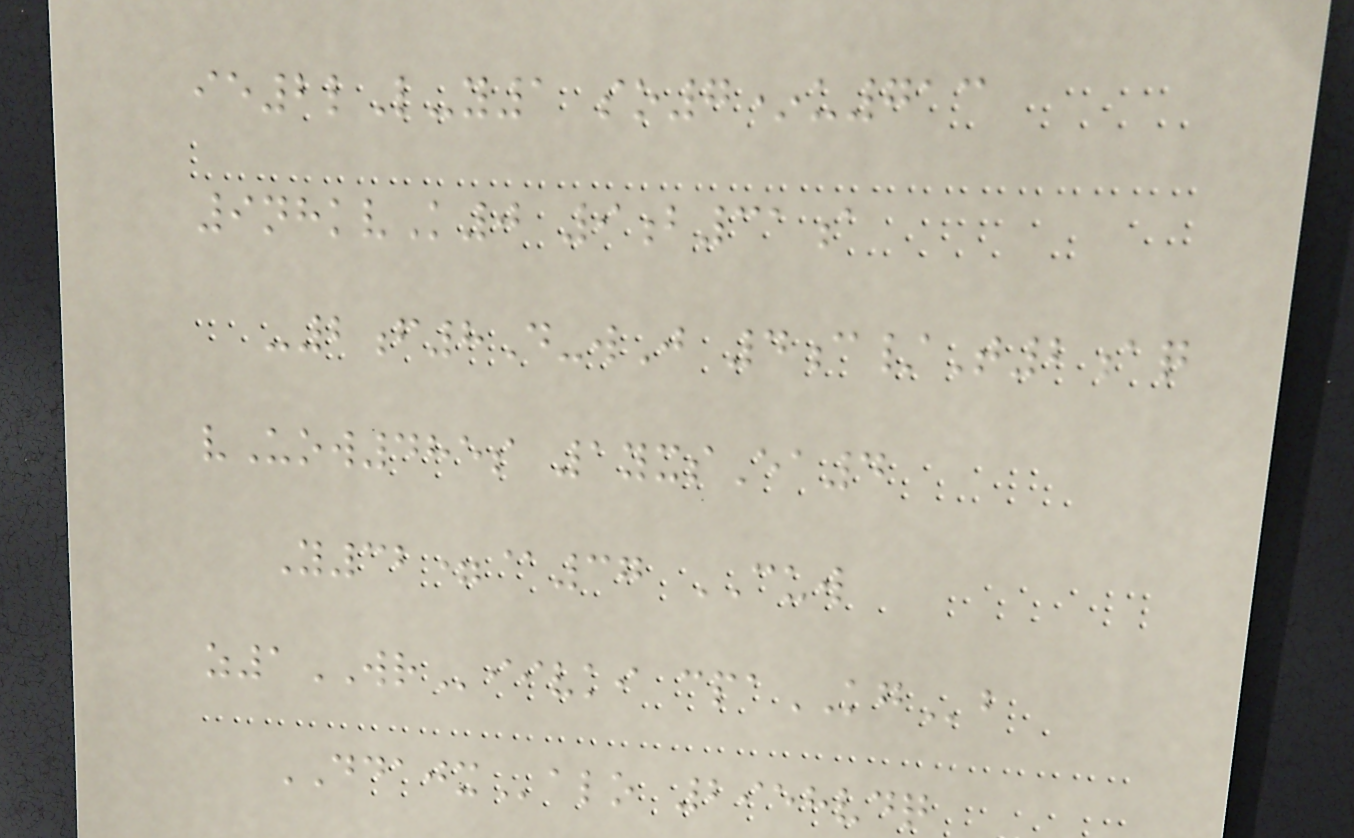ie2lL-y1 so7*u713
9nhkvK0 9b31a
-2f8D-wJ 4c/T2aq
vUow485s 1yxsEa4
Y32=@37 CUW
z1WRiivki cpaKGb
DDAJXalo 2958vdq
